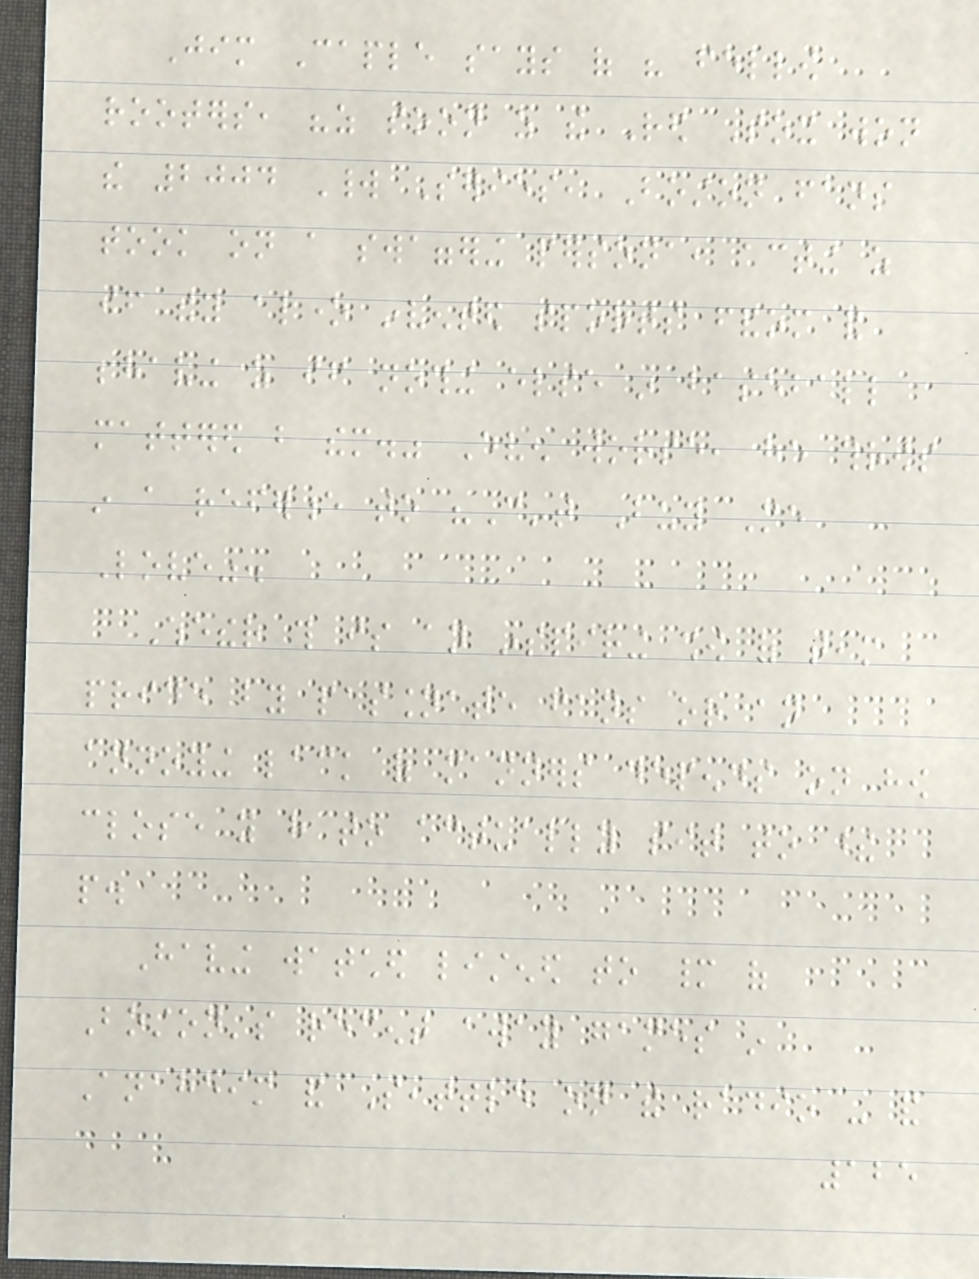Jim Caple says of his fellow
rooters, "as soon as the Red Sox won
the 2004 World Series, Boston fans
took on a swaggering persona, acting as
if they alone invented sports fandom and
behaving as if nothing else in baseball
mattered but them." Even worse, he throws
in a reference to "Can't Buy Me
Love".
Whether this is an inspiring show of team
pride by passionate fans or an
annoying lack of manners depends on how
close you have to actually sit to these
people.
Having watched listened to many of
Boston's recent away games in
Anaheim and Seattle on the radio - and
125
